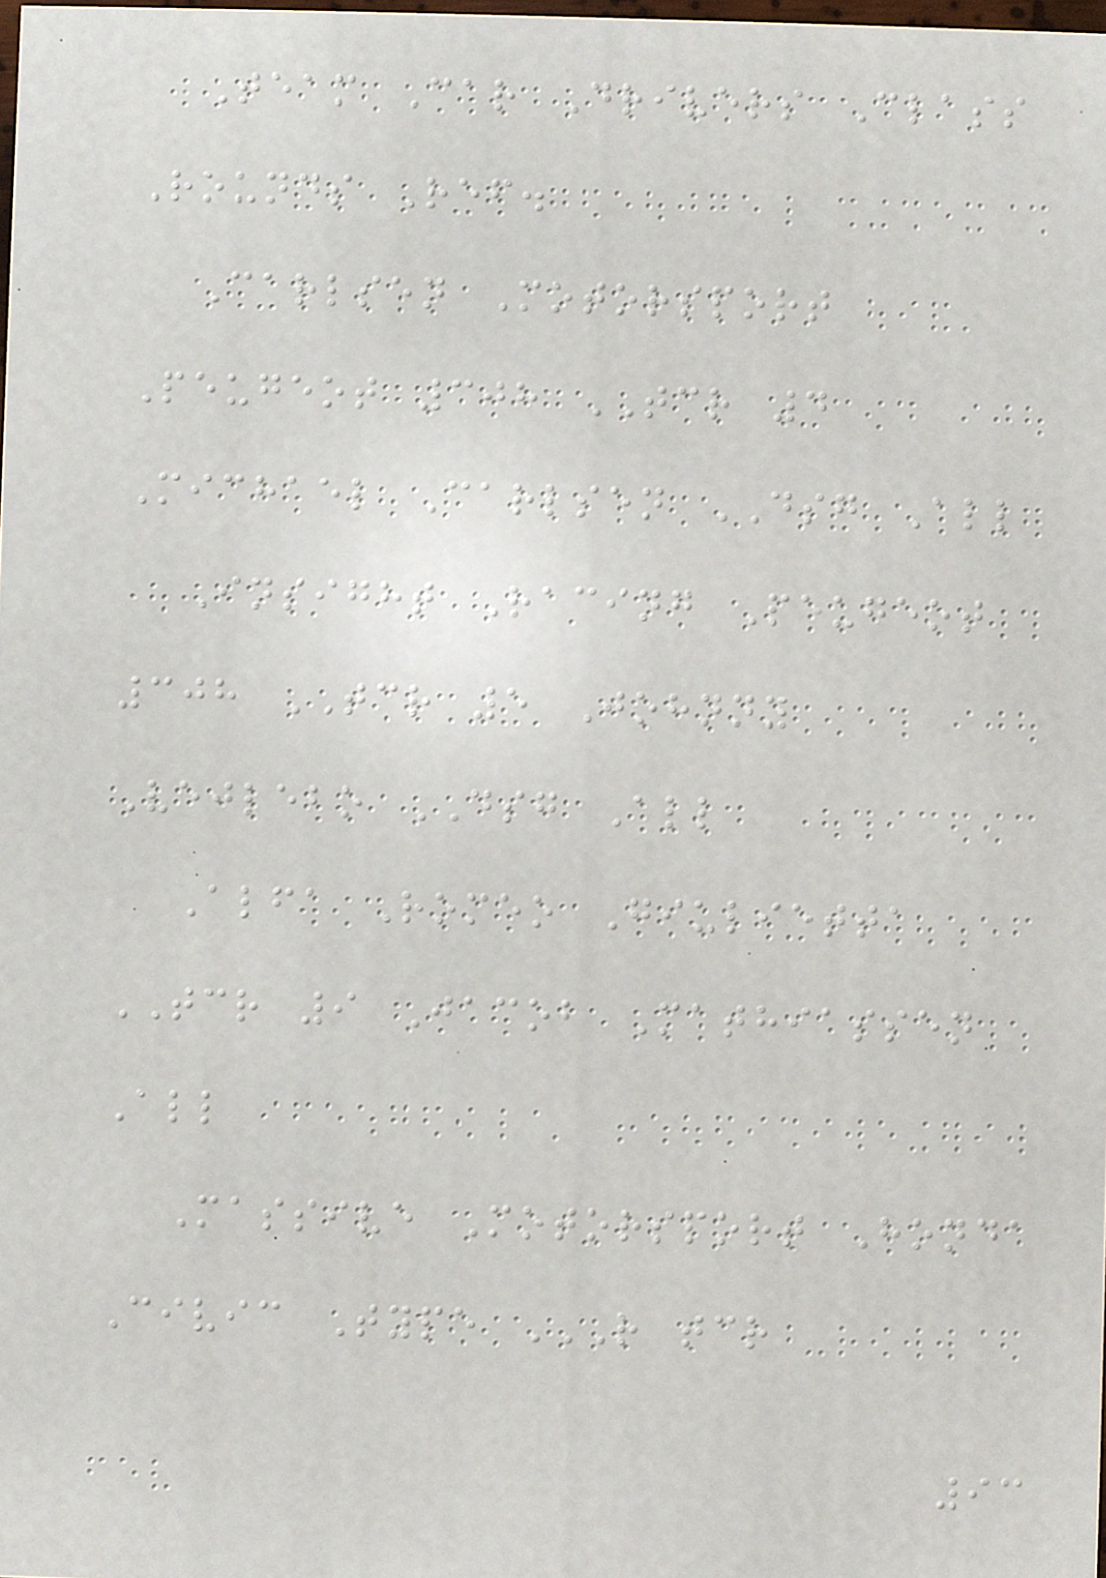Team Car Drivers Class
Rounds Ref.
Carlsen Motorsport
Peugeot 308 TCR 4
Michael Carlsen DSG All
Insight Racing Peugeot
308 TCR 5 Johnny
Vejlebo DSG All
Alfa Romeo Giulietta
TCR 9 Jacob Mathiassen
All
Massive Motorsport Honda
Civic Type R TCR
93
